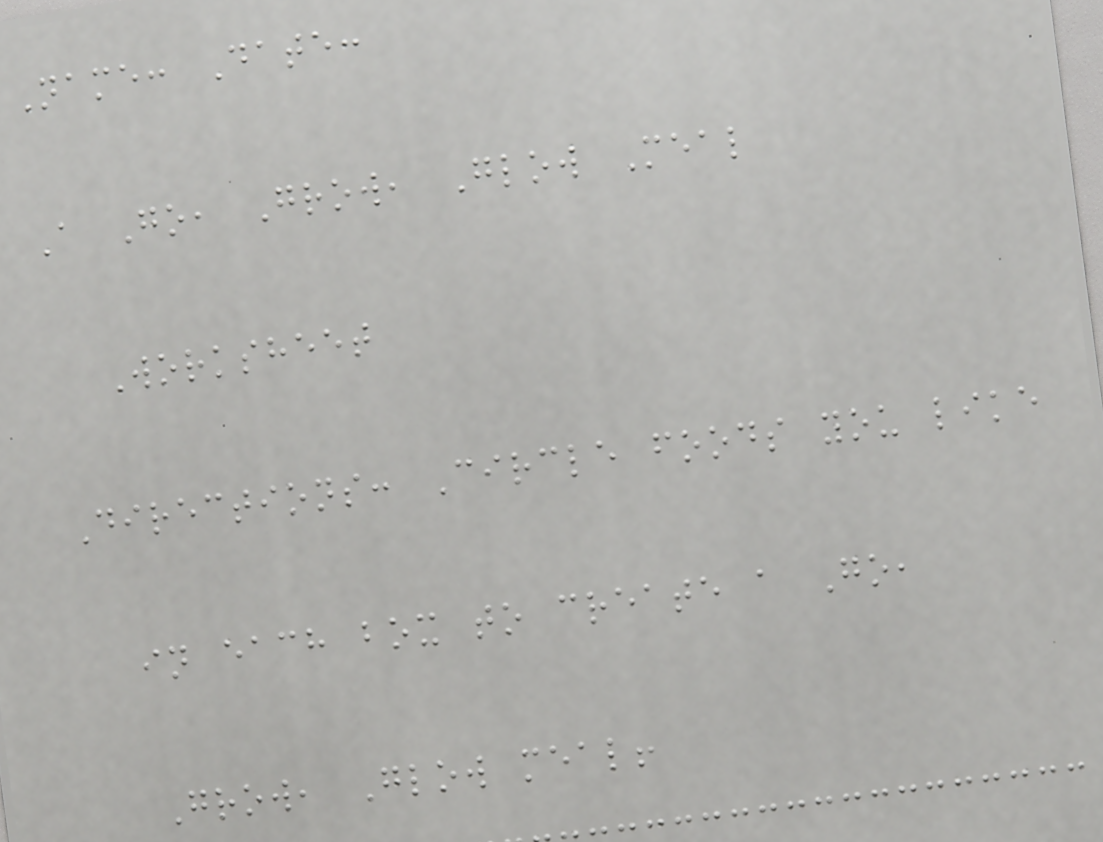Name: Date:
A Go, Grow, Glow Meal
Worksheet
Directions: Circle foods you like
in each box to create a Go,
Grow, Glow meal!
